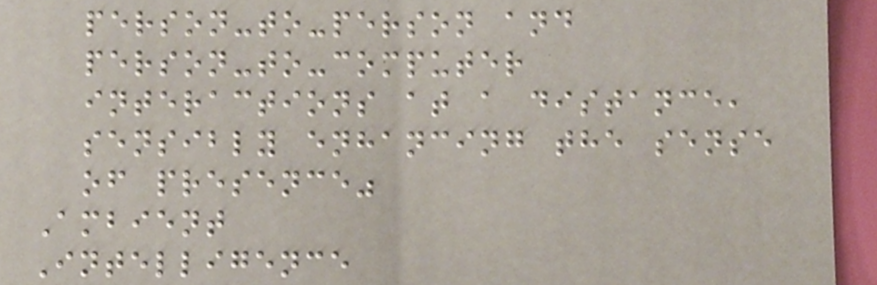person-to-person and
person-to-computer
interactions at a distance,
sensibly enhancing the sense
of presence"
Ambient
Intelligence
